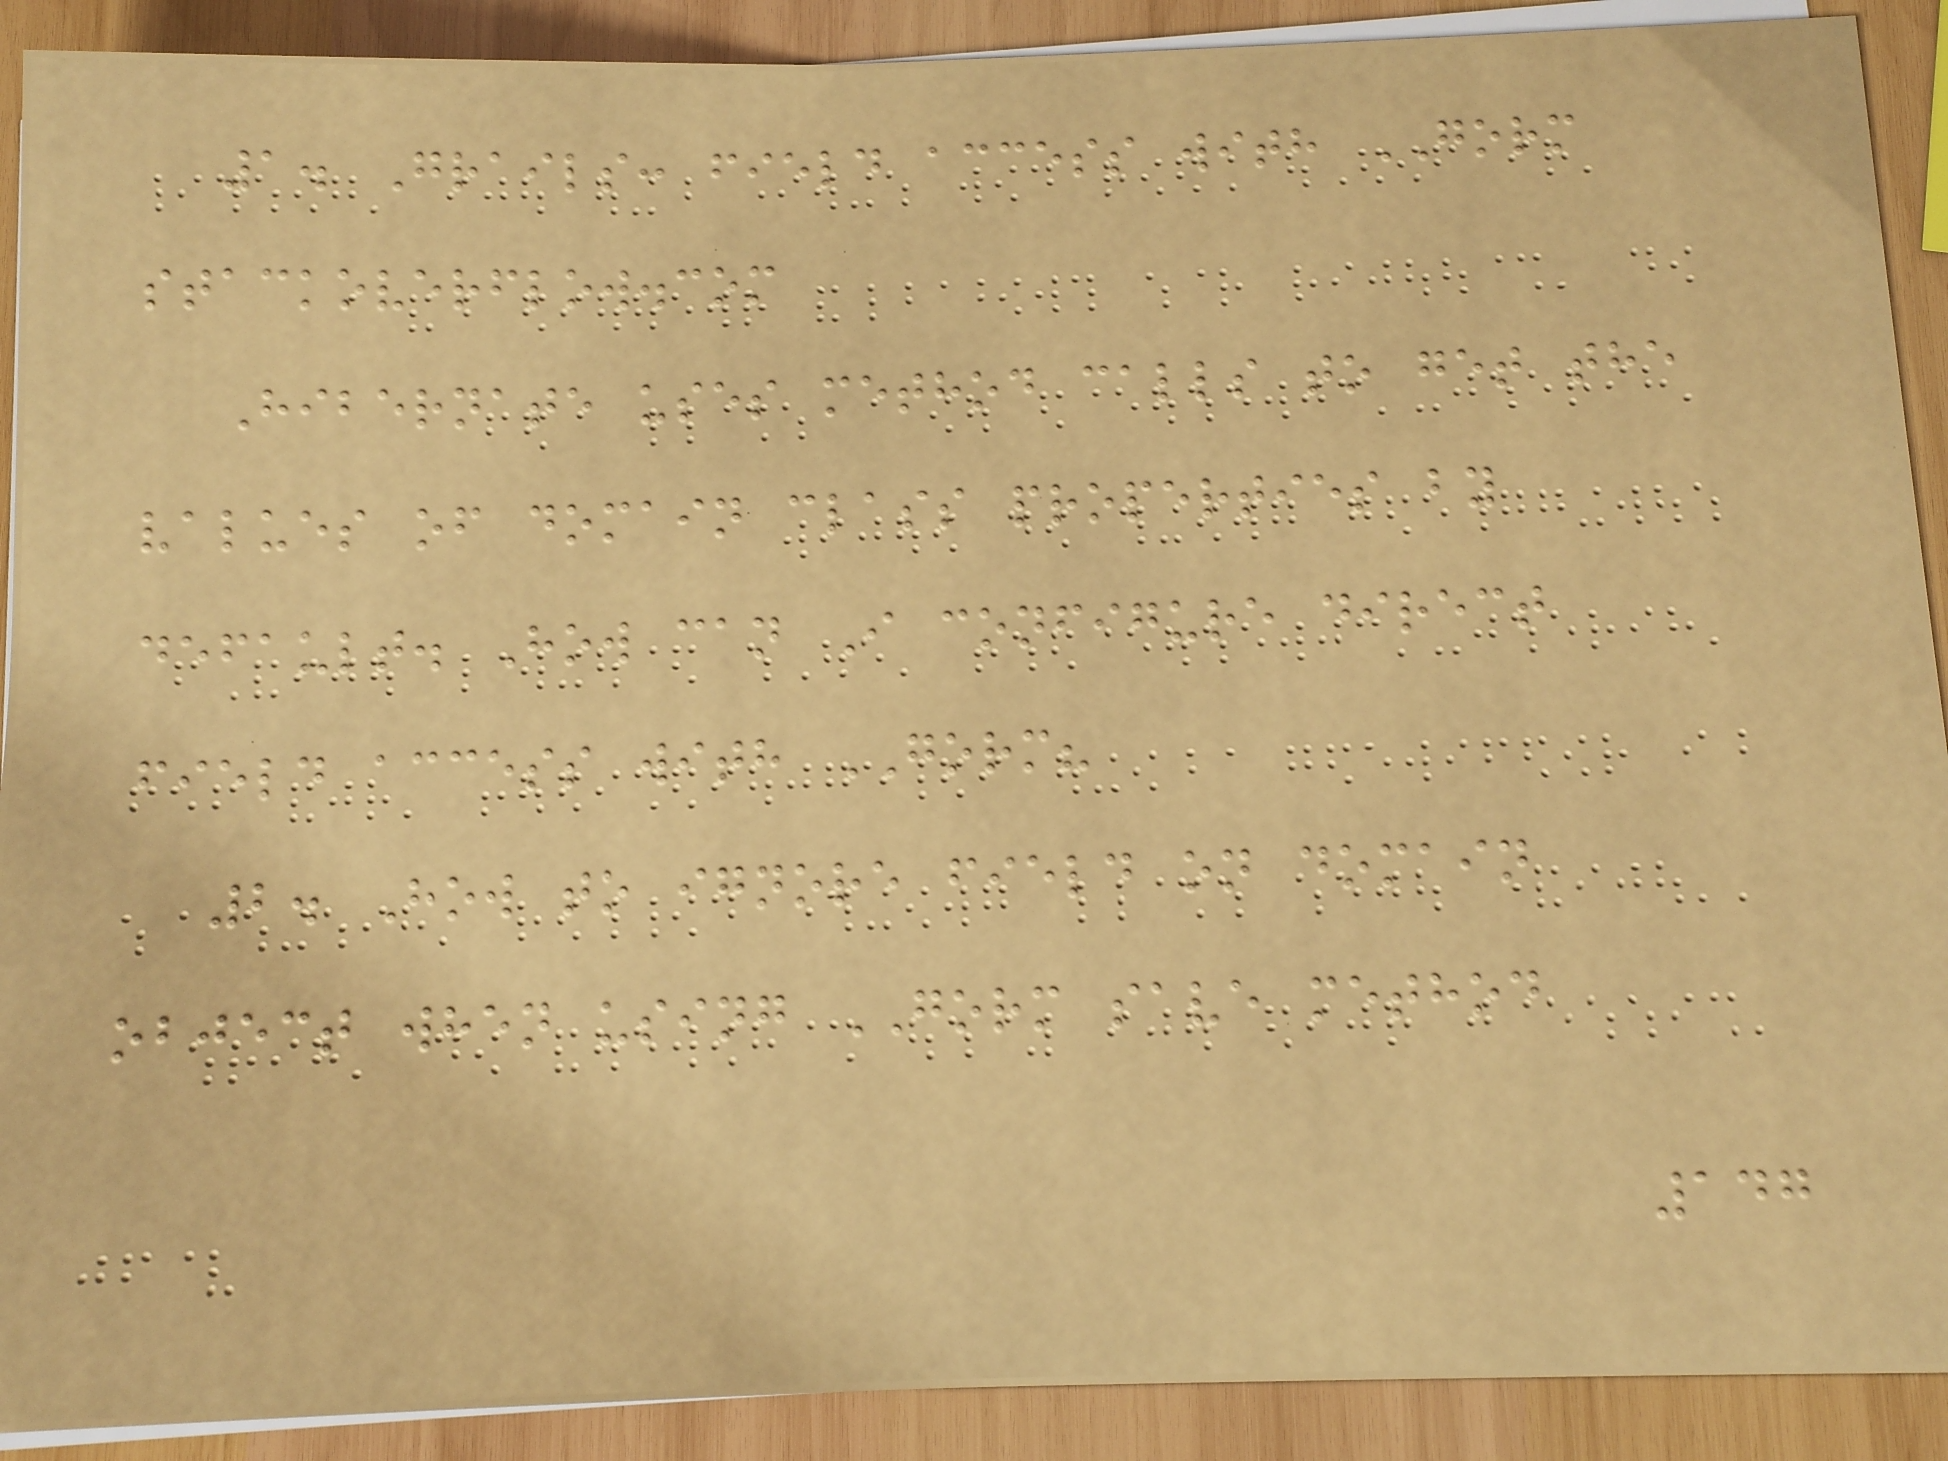1. Grails: field access with GORM
stackoverflow.com
Hibernate uses method calls to get the
values of domain class properties by
default. How can I configure direct
field access with GORM?
2. How to ignore field on domain
object when using GORM save method
147
